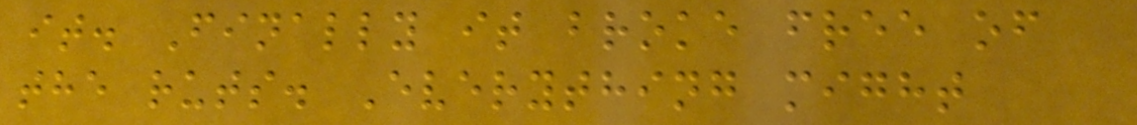it. Finally it broke free of
the ruts. Everything might
